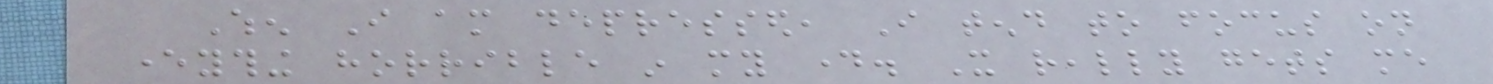When I am depressed, I tend to focus on
everything horrible in my day. It really gets me
